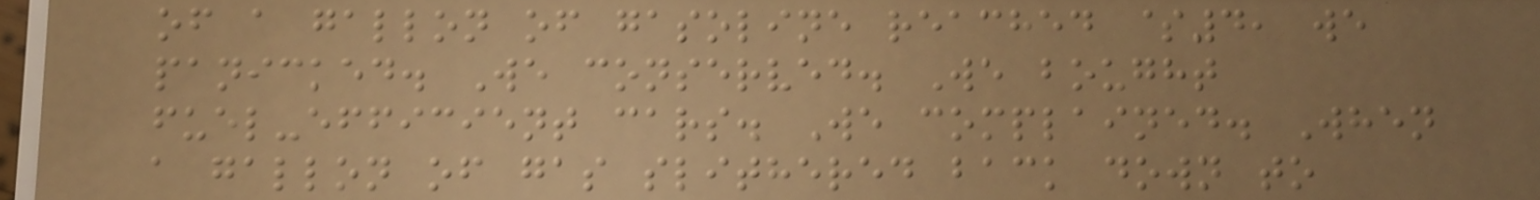of a gallon of gasoline reached $4, we
panicked. We conserved. We bought
fuel-efficient cars. We complained. When
a gallon of gas slithered back down to
